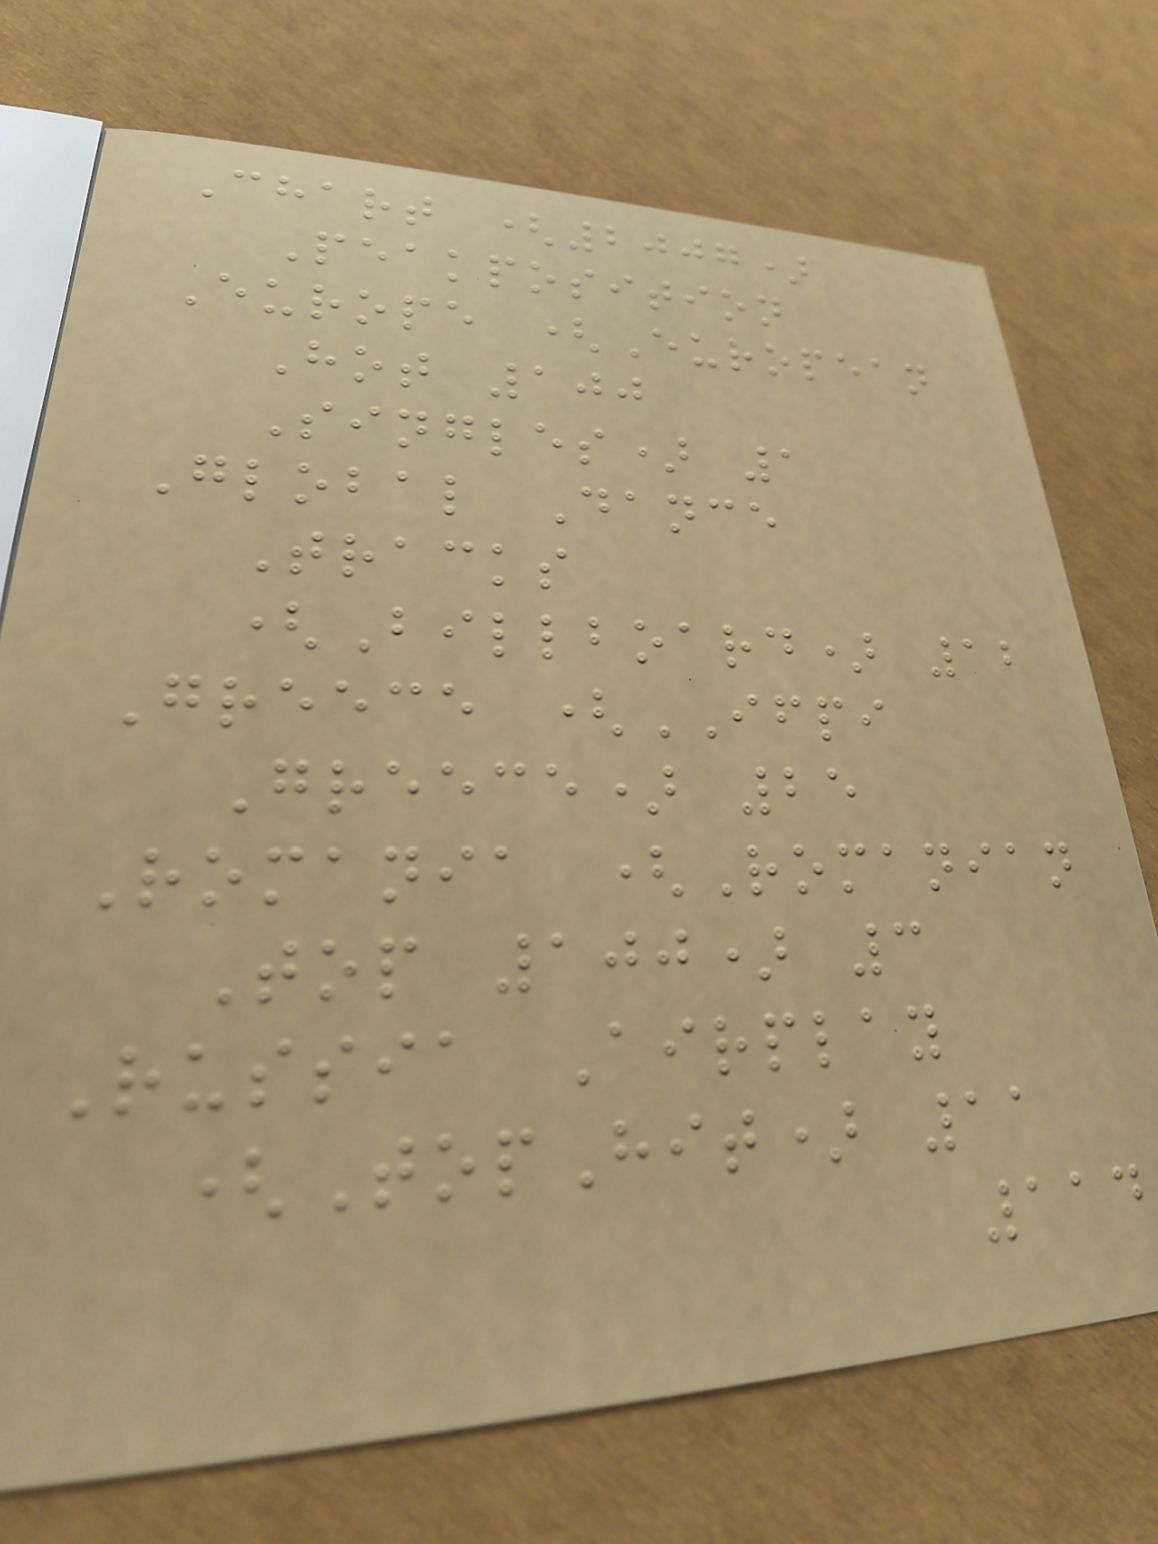Chart (2007)
Peakposition
Europe (European
Hot 100
Singles) 1
Global Dance
Tracks
(Billboard) 12
Greece (IFPI
Greece) 25
Romania (Romanian
Top 100) 3
Russia Airplay
(TopHit) 11
114
